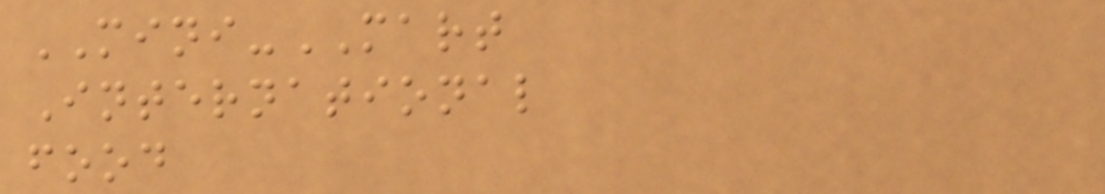MINI-MART
International
food
